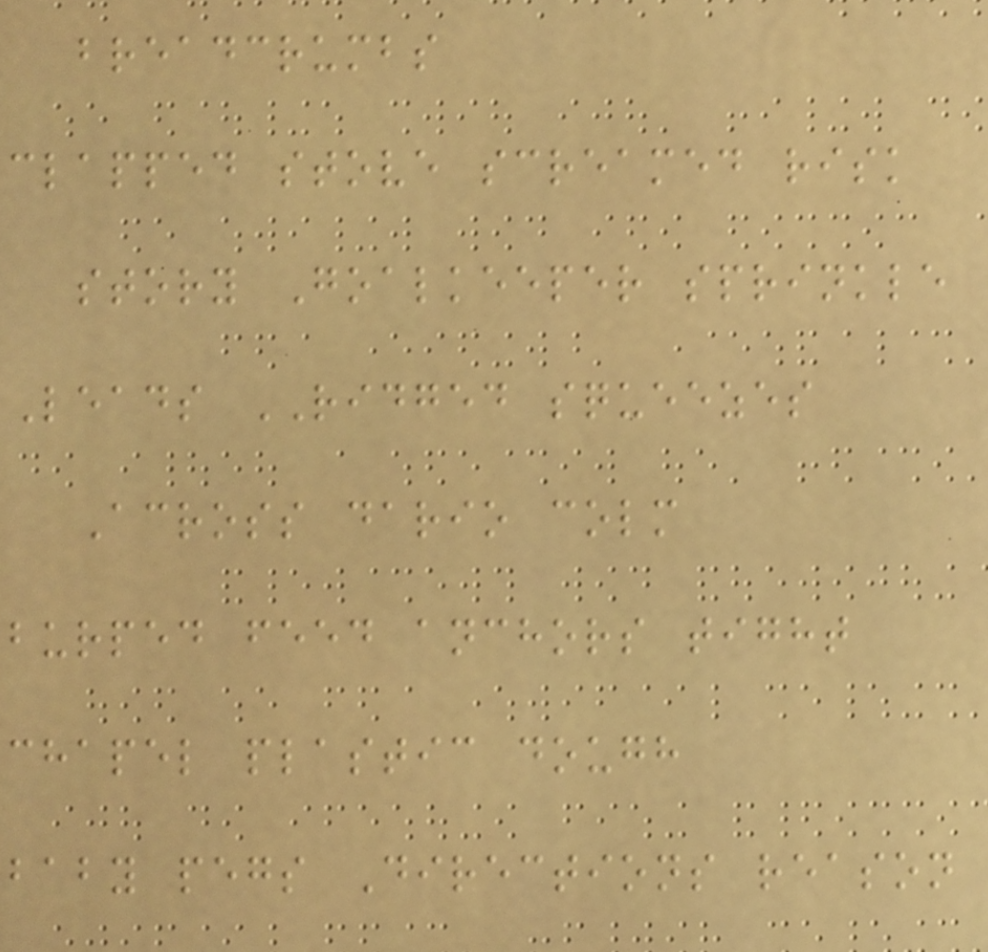breadcrumbs
clapped stove screamed risk
story Goalkeeper sprinkle
Leads RIDGED squeezes
Across dario colm
burped feed anchors tight
chapel plastic dough
baby pegs Directions reason
